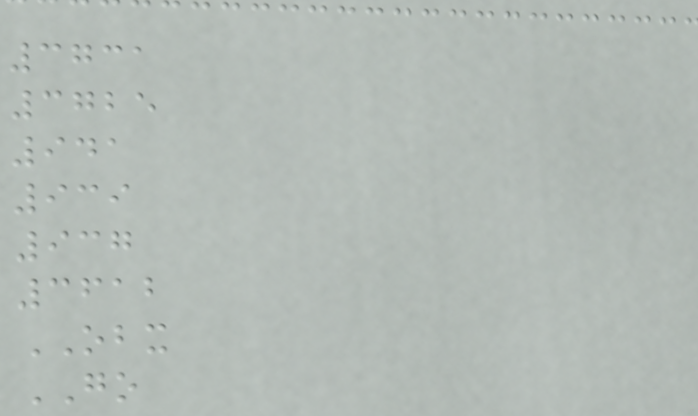3731
3725
941
939
937
3612
OBX
GO
